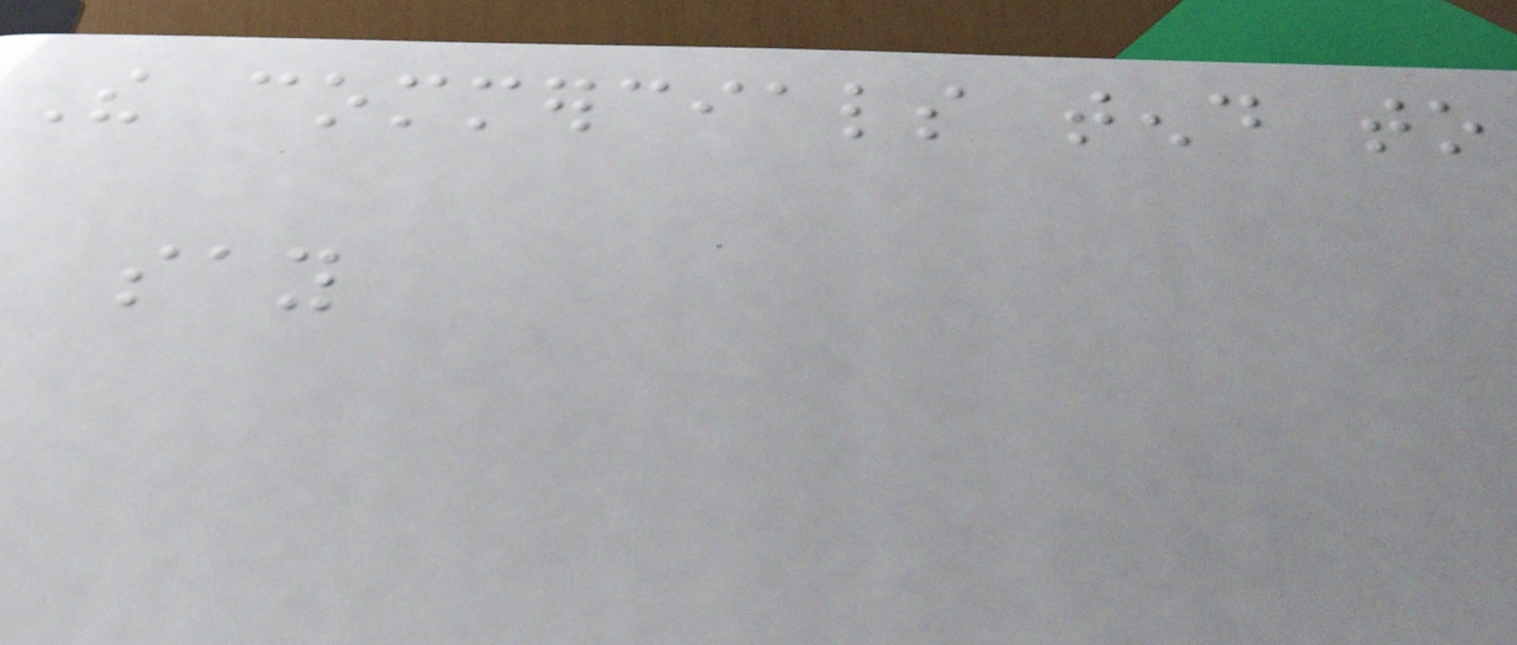The commercials tend to
say
